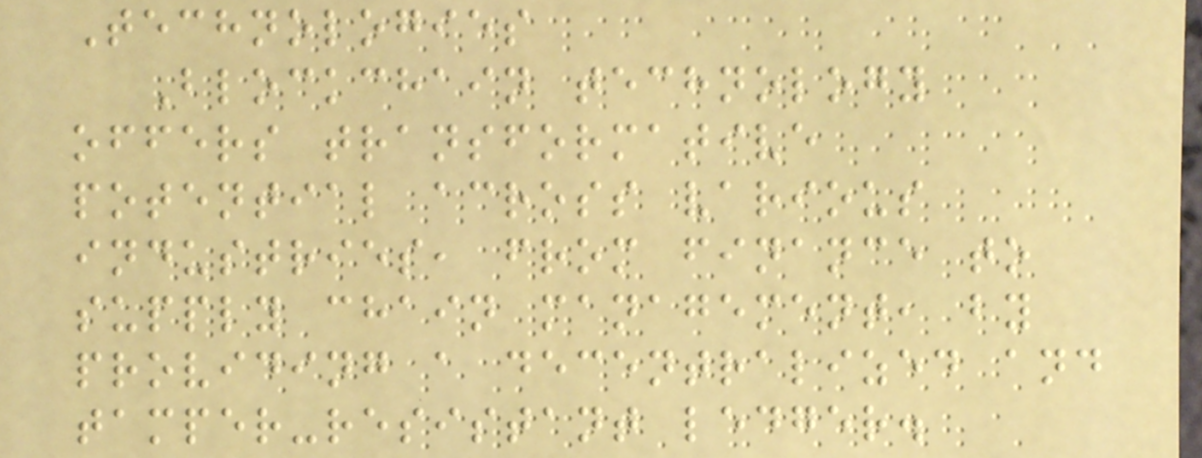Technologies
Blockchain technology
offers transformative
potential across various
industries, from finance to
supply chain management, by
providing a decentralized and
tamper-resistant ledger.
